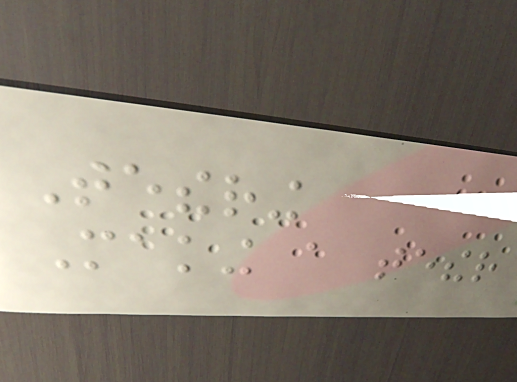Tethering
Making a tether
